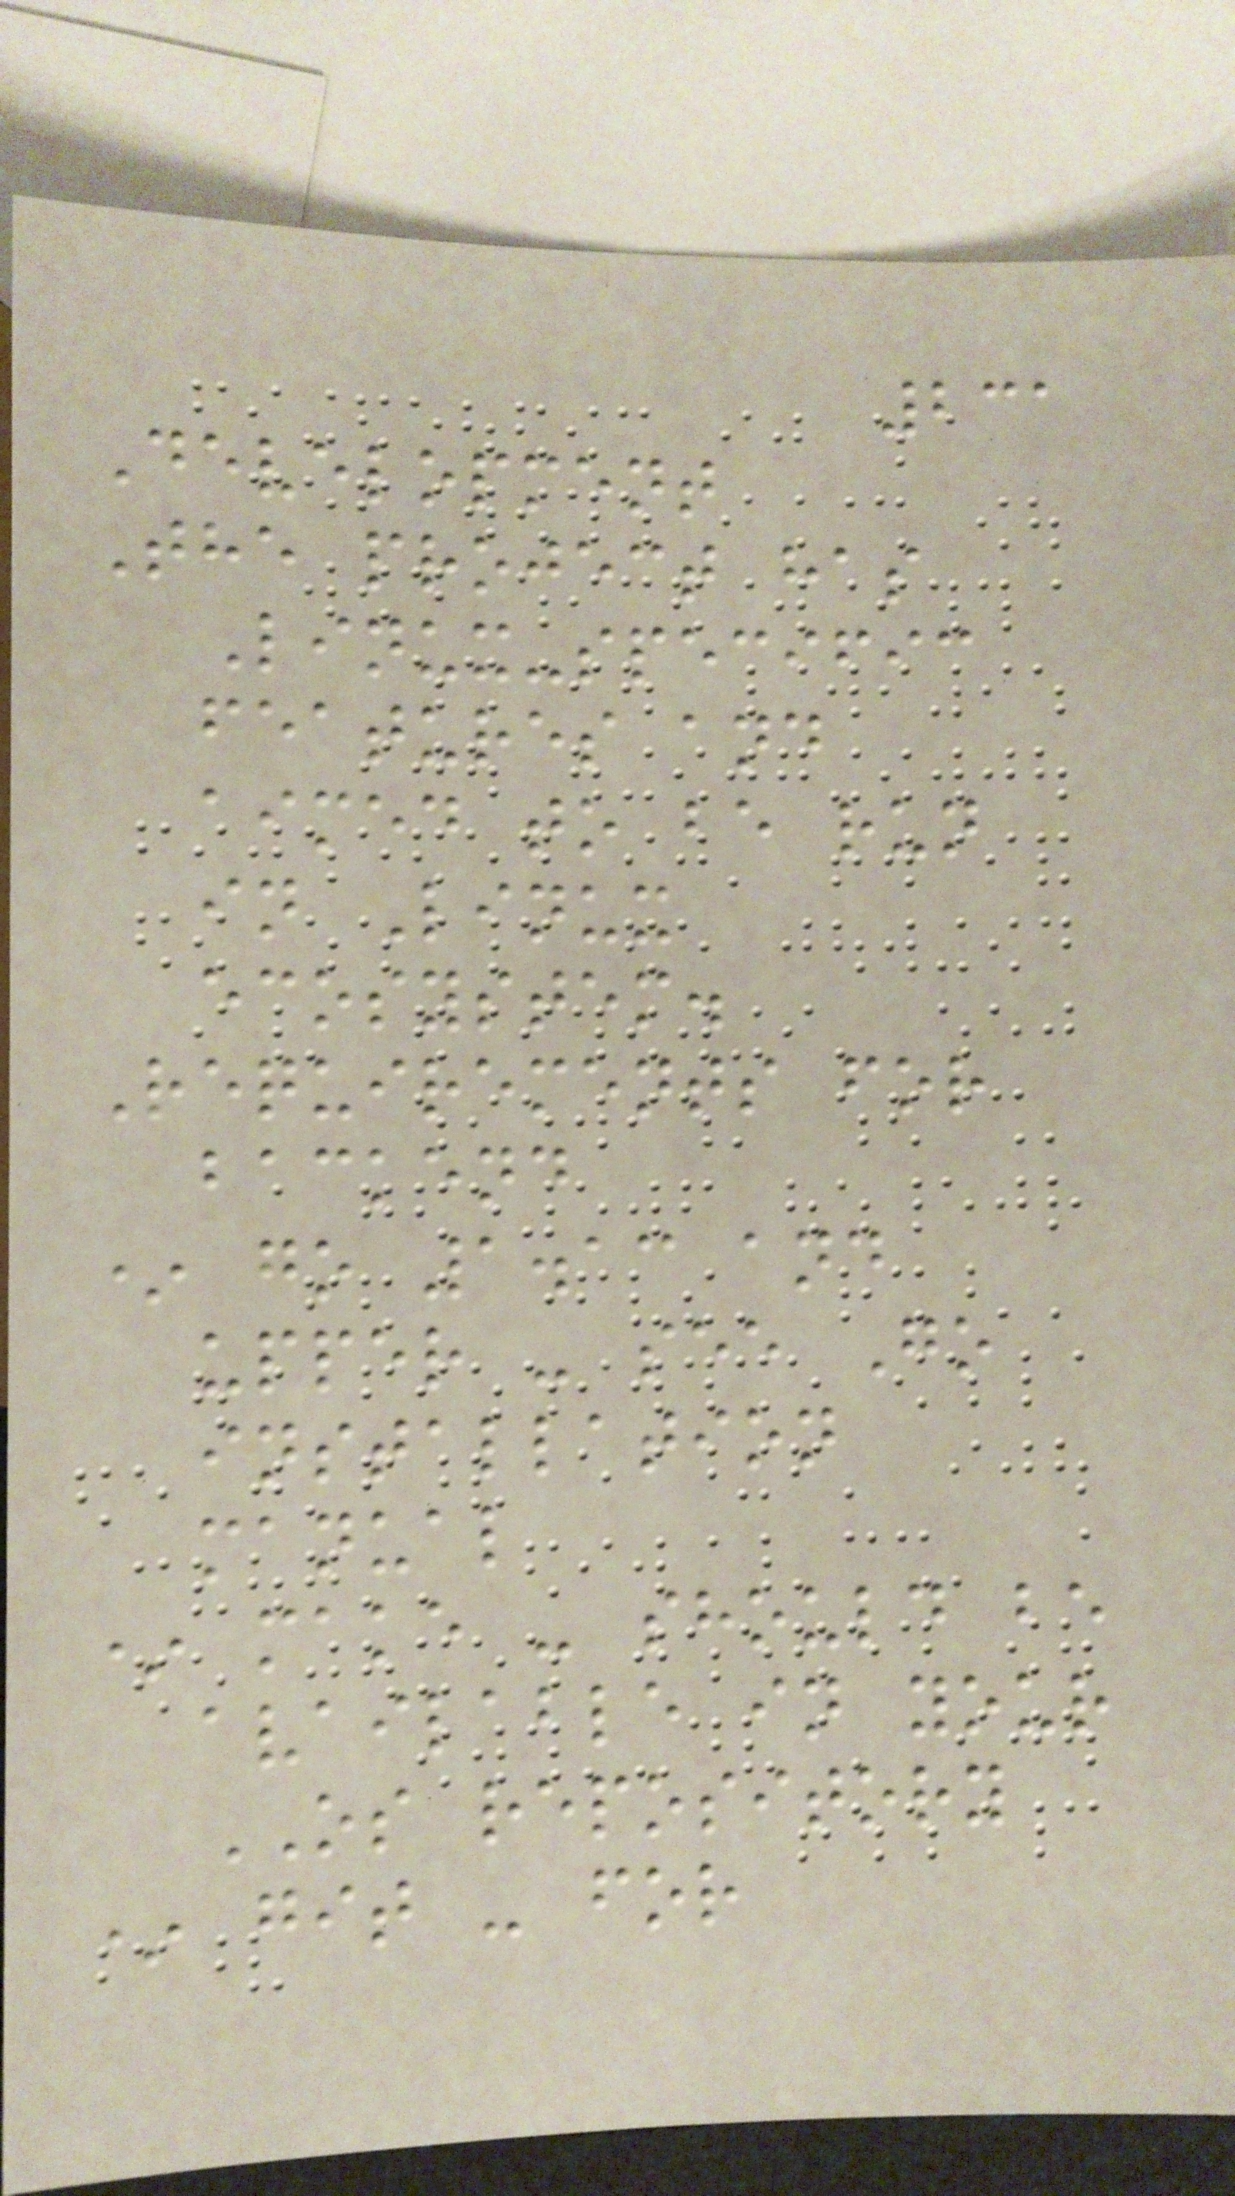231
Development
The project has
Linux-specific
features and
aimed to be run
in Linux
ecosystem.
Requirements for
backend
* go 1.13 and
upper - see Go
installation
manual
* make - should be
available in your
OS repository
* git - for
